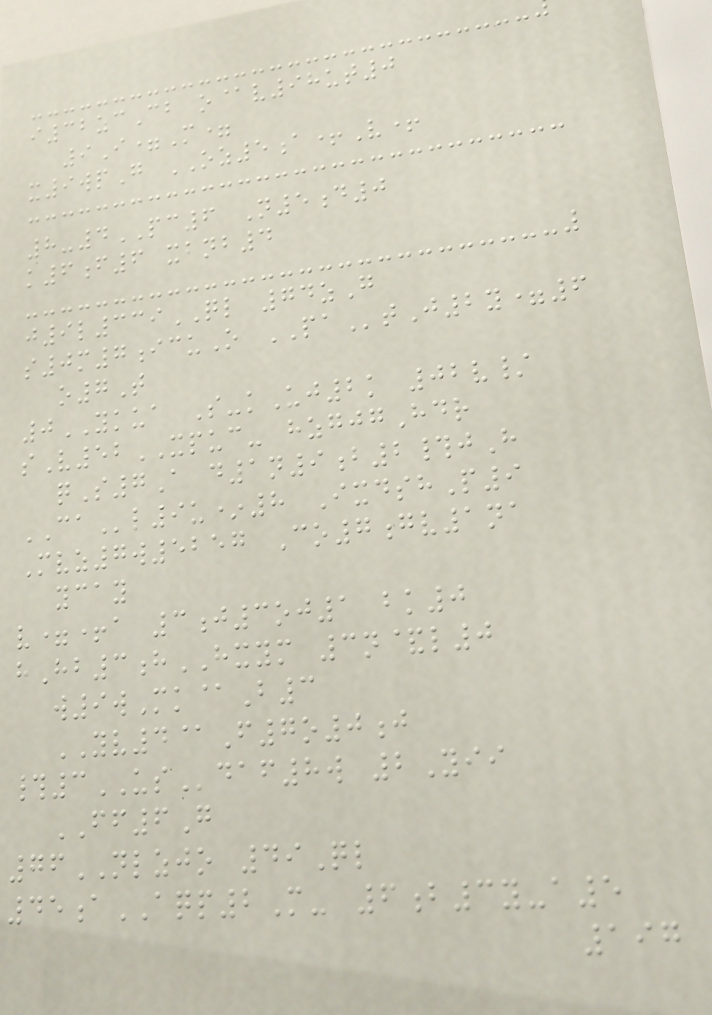i32zcCb o@v98ut0
9I=M=
x9wpG OZ5a+V+
8-4PC6 N5d0
k6f6 xbnb4
j9l339QL 74zG
s0m7icuO PAtJ2y=6
o7T
0YKUA S-kUj2k 02v/
sV52XPUC- hzgjgHdr
qS7A d1n9b2#jH
CAl9u*8 IxdshP9
Mvz7w5257 Co7gv1na
ycay
v=+a 3j3oj1 bk0
hHb3hHXYM 3n&l0
w9wMk@B3
YV4@F7o0j
#3USdaf8w 2Yii
FF6G
76NLZJO 49Ql
45aAQP2M- 6b3y-a5
197
